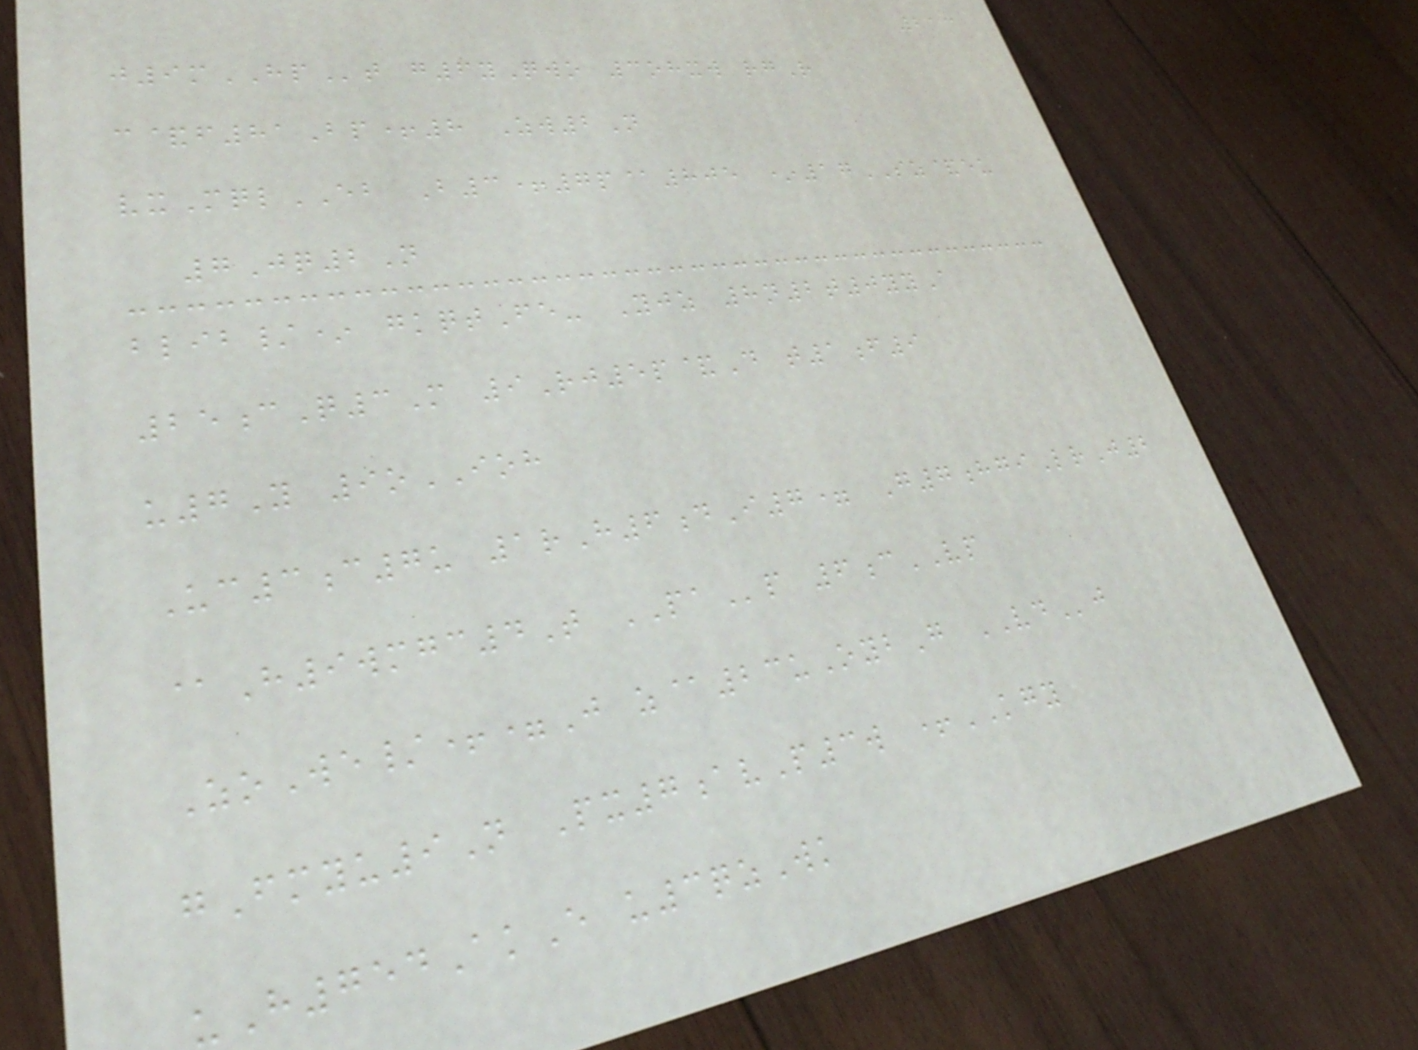213
j9mHPt g6yQwo 3ohxw rgR
c&f81Bp+8 Zw2N
vxMqlEB B3+7p@805 *17SZ&eu
7Jq2N
blib/* gkqtFe- Yjz 8n2t0yyA
25cQ3M 9Rj5p&D t1f9
u7Y 9oIOH
Uc3c7u 1rH6dI7= G7hgiLrJ2
@H9wmgc4T PAp 6cVP
ZoWe/+=J z@23uOybG VDj
gFmyu9N Px7avP3w +KGY
uH754AkE u3qzWk
